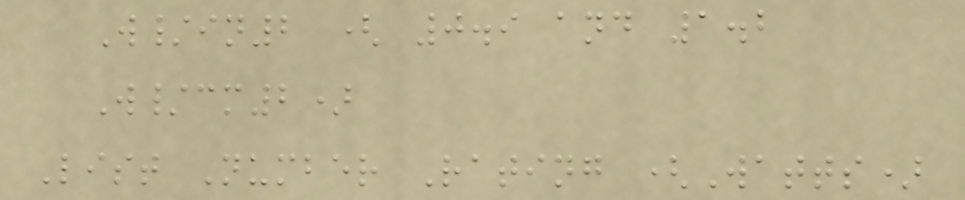W/in2 ( 0.9 and 1.2
W/cm2)
List Number Rating (Watts)
